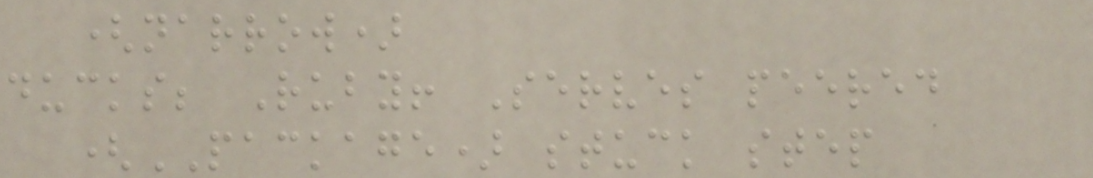(narrow)
ducks; Ruby! Serves peered
(PACKAGE) stuck step
